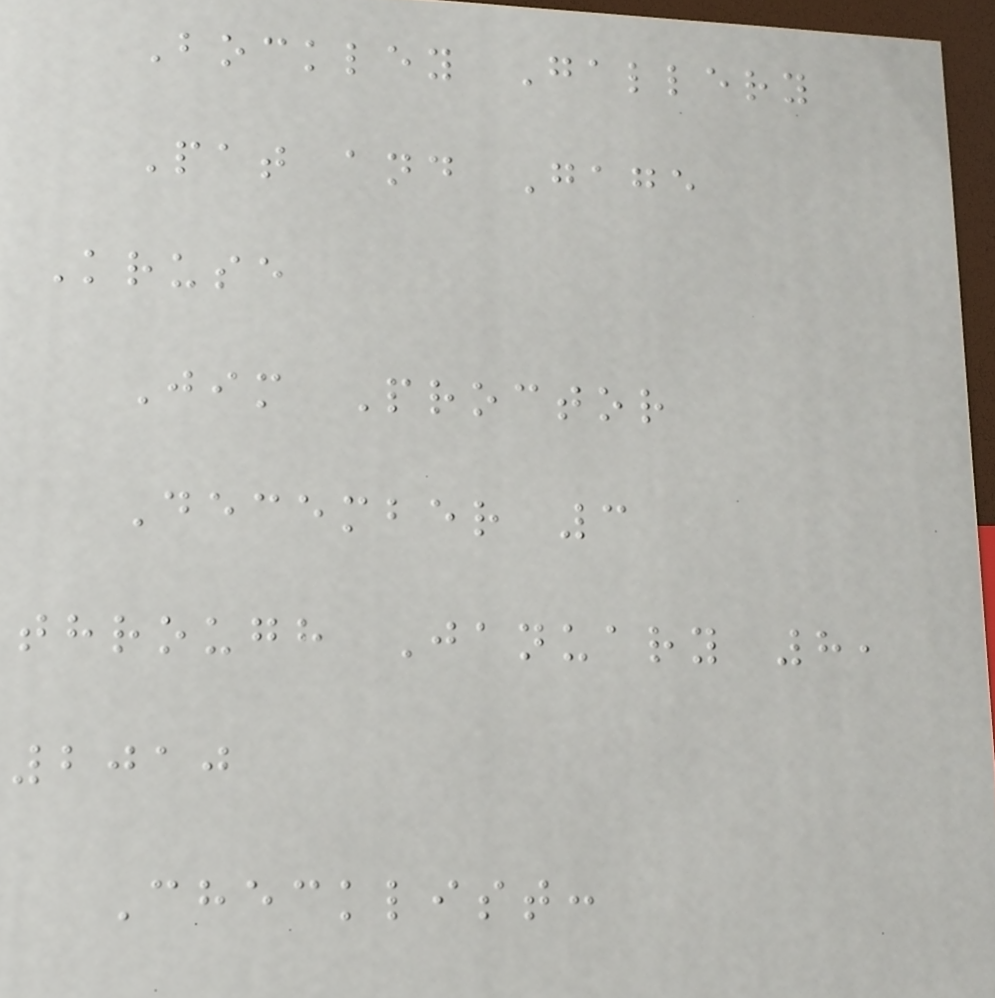Bockley Gallery
Pat and Gage
Kruse
Jim Proctor
December 3
through January 8,
2010
Checklist:
